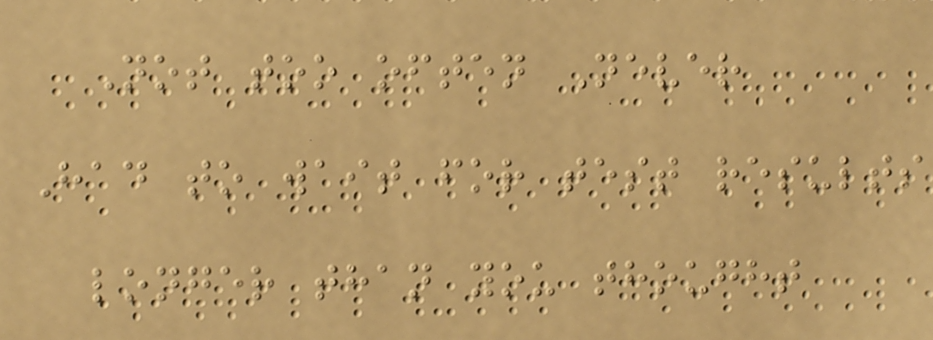Not too often Never
Had to wait for test results
longer than you thought
